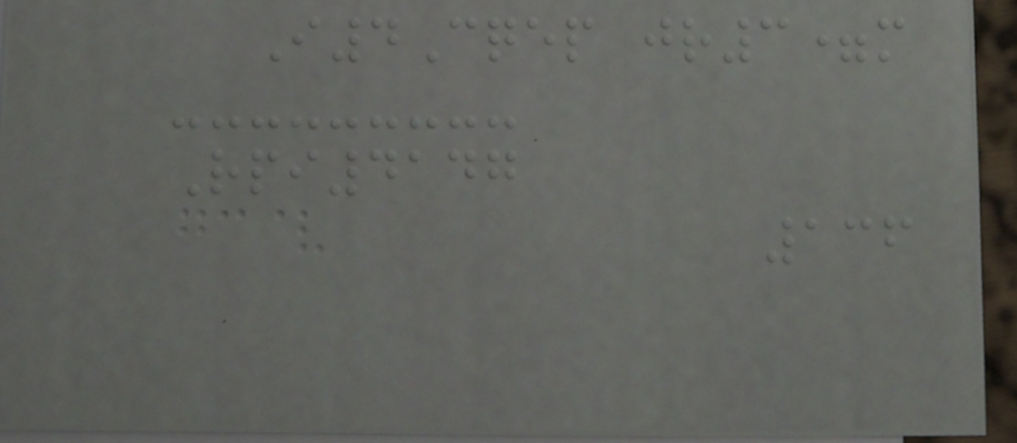I4Cqep jr3=m
Rpi4147
136
